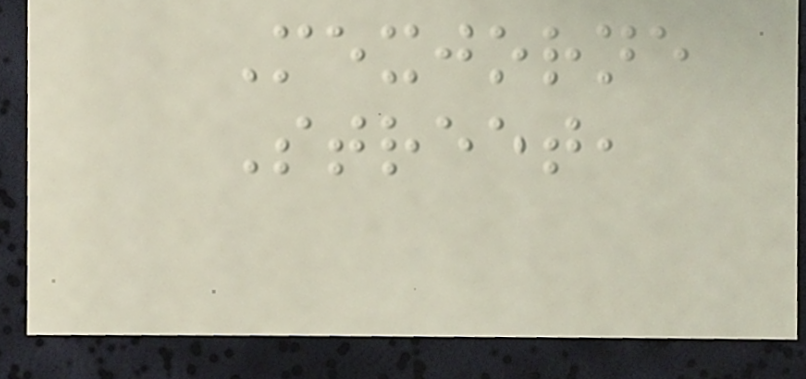Mexjorne
Street,
